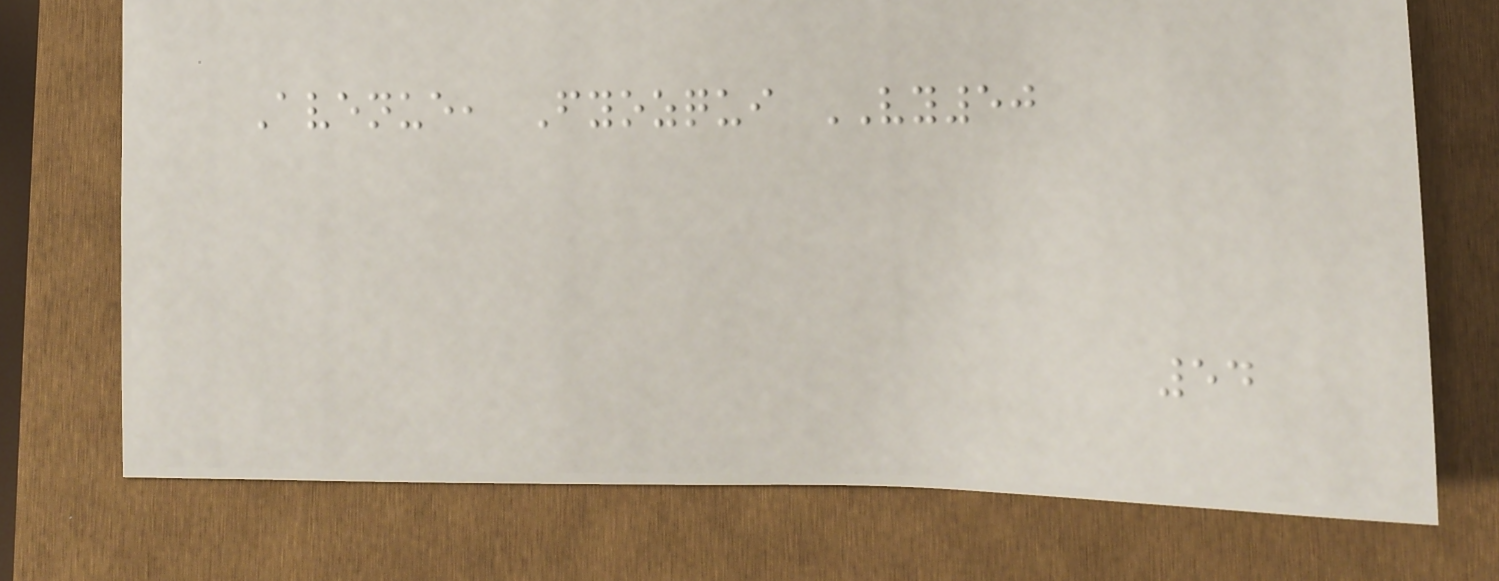Avenue, Fyozqui VY50
54
